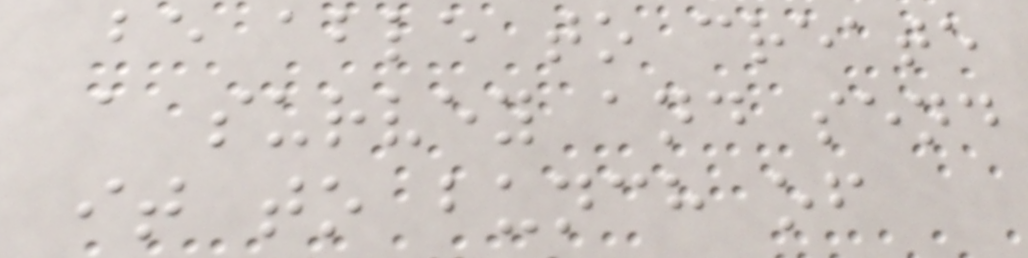be able to create
a survey and send
it to bunch of
